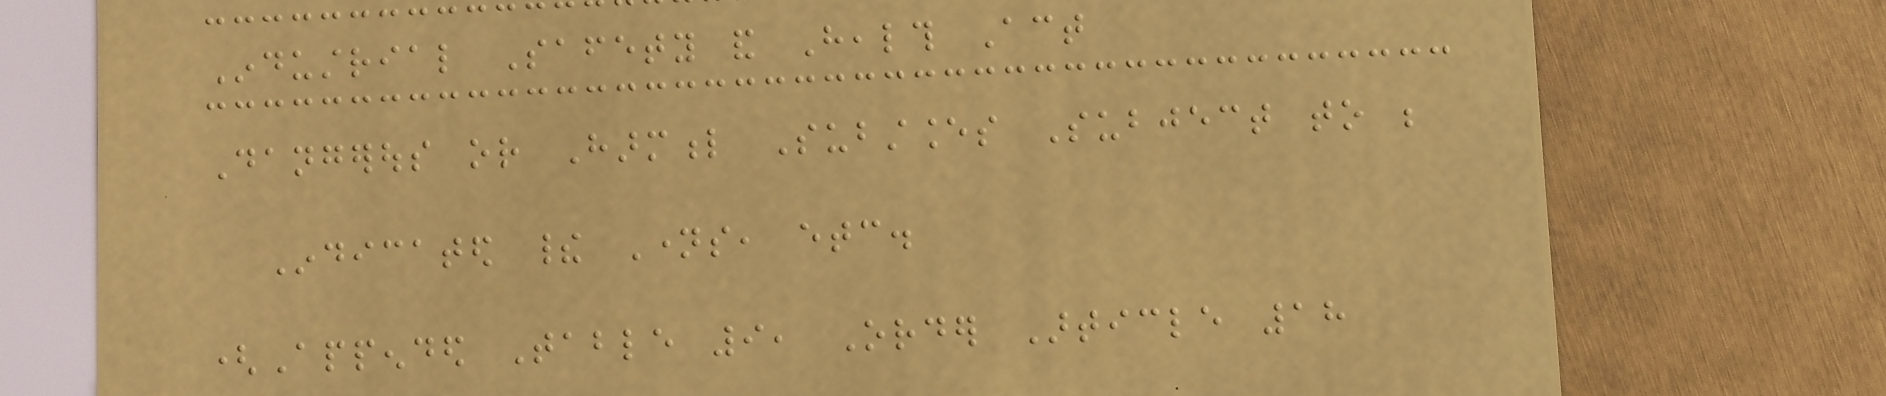Industrial Safety and Health Act
Dangerous or Harmful Substances Subject to be
Indicated their Names, etc.
(Appended Table 9, Order Article 18
